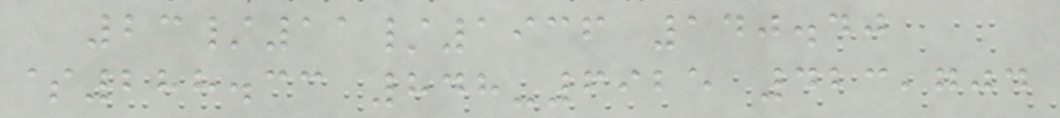23/11/1936 140.40
$288.33 848-6925 423,704
